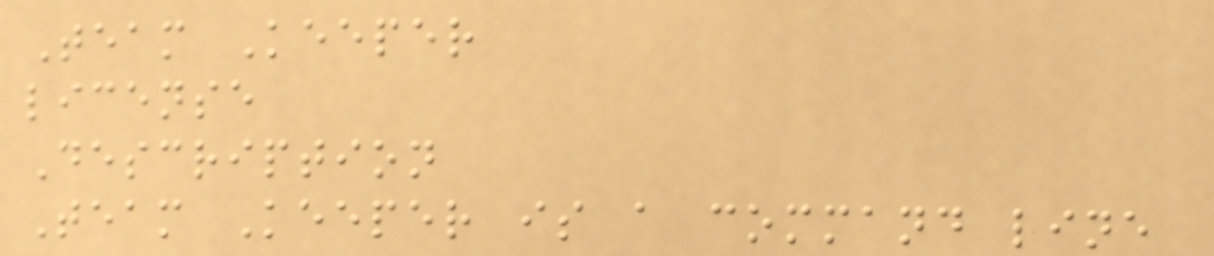Team Keeper
license
Description
Team Keeper is a command line
